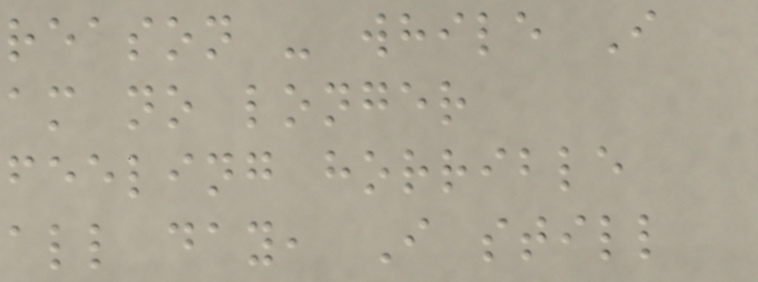reason - while I
am no longer
feeling horrible
all day, I still
